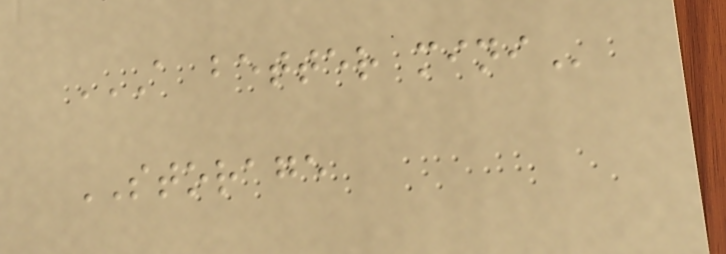A BETTER MINI
STORAGE
